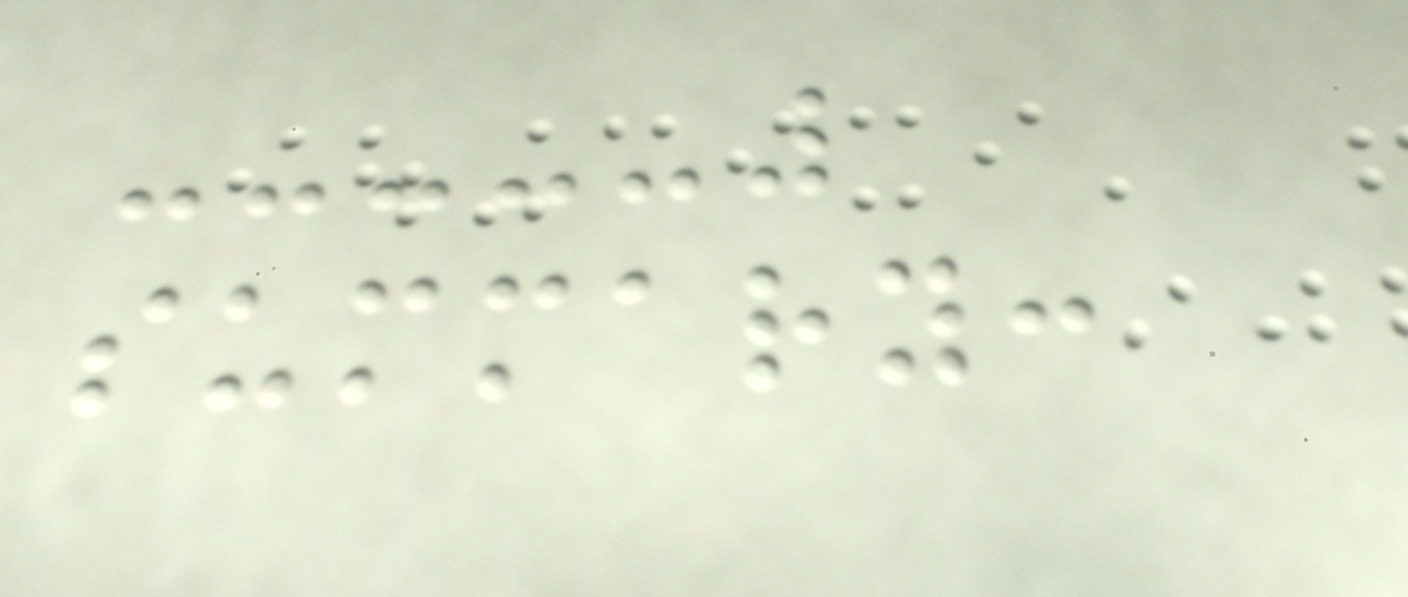summary:
